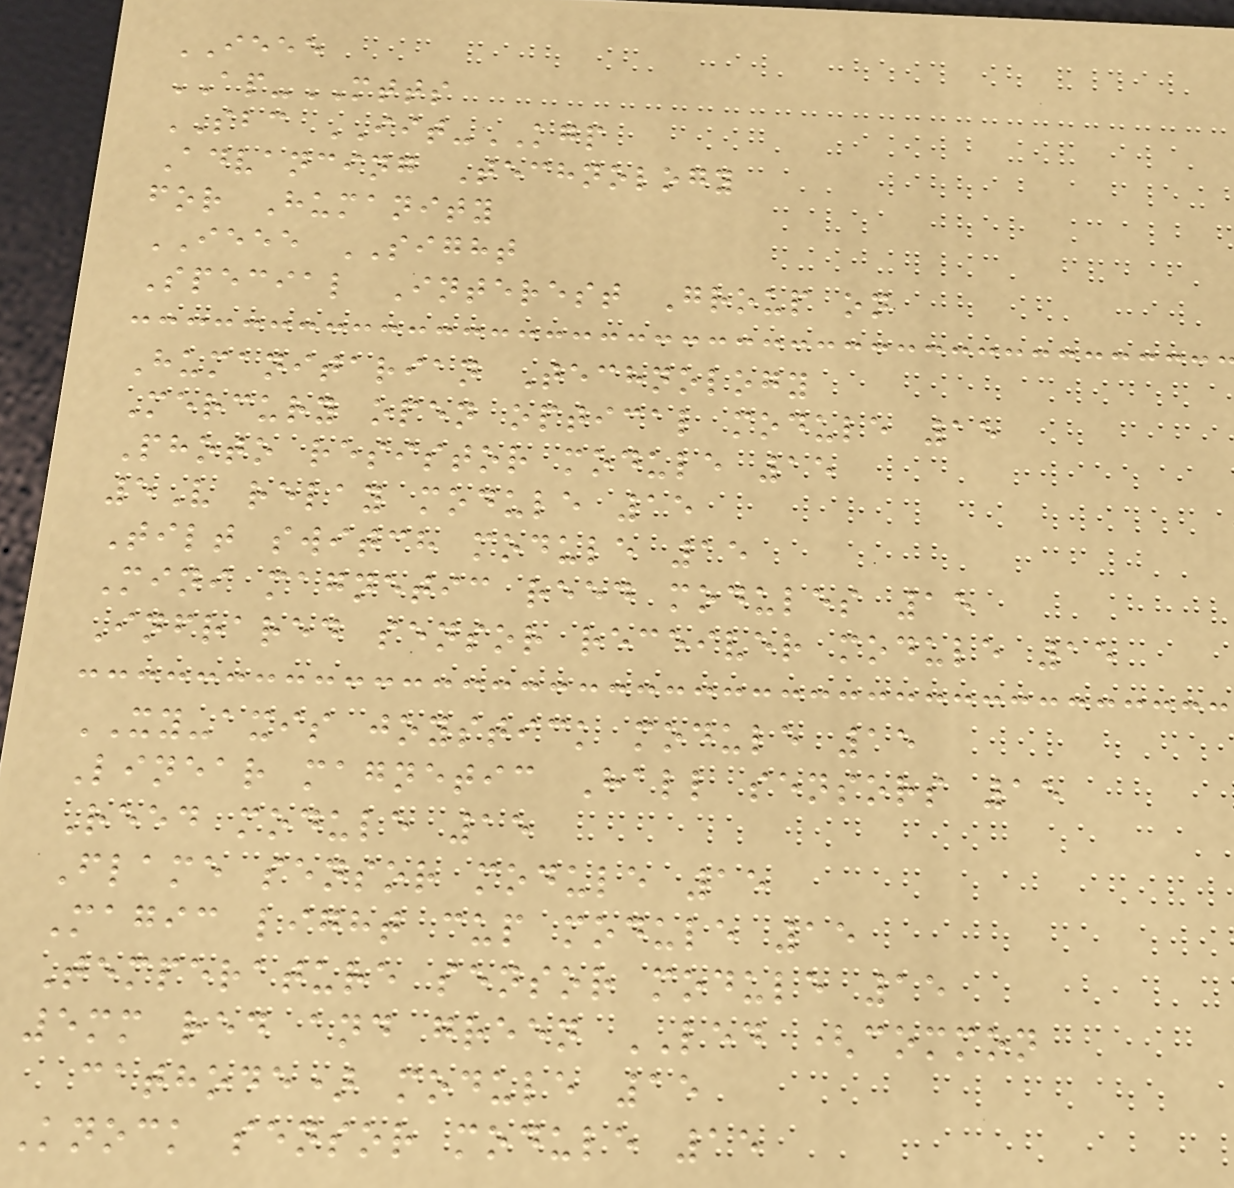IEEE
AP-MTTS
SBC IIT-KGP
Advancing Technology
for Humanity
IEEE SIGHT
Special Interest Group on
Humanitarian Technology
Mercury open optical module 15
Photo resistor module 15
5V relay module 15
Tilt switch module 15
Mini magnetic reed modules 15
Infrared sensor receiver module 15
XY-axis joystick module 15
Linear magnetic Hall sensors 15
Reed module 15
Flame sensor module 15
Magic light cup module 15
Temperature sensor module 15
5mm red and green LED (common
cathode) module 15
Knock sensor module 15
